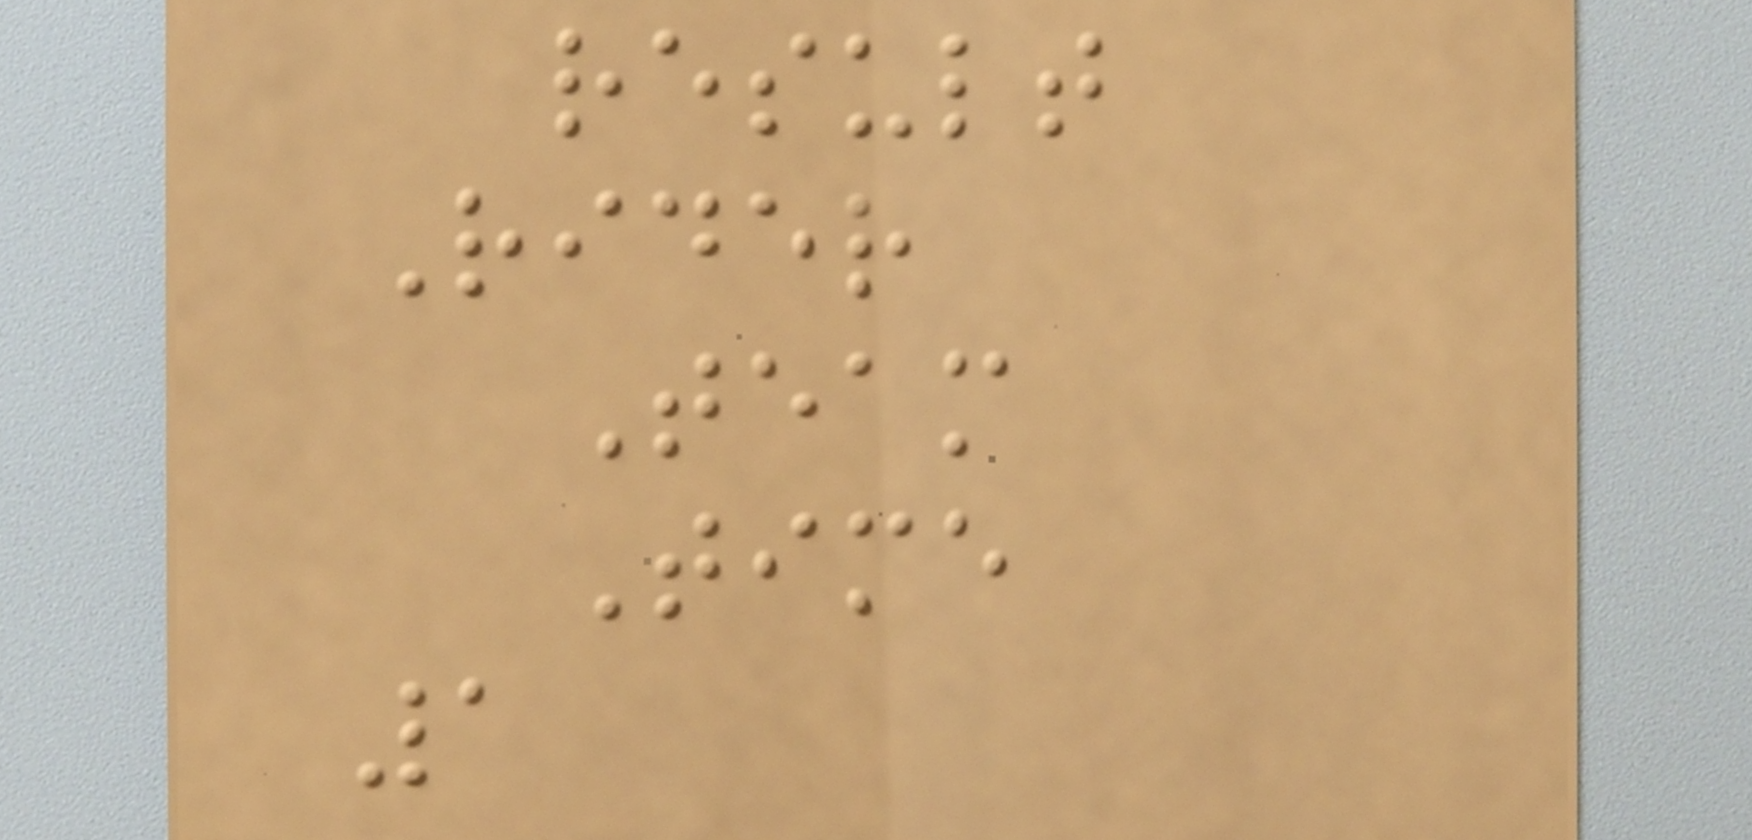result
Rider
Team
Time
1
